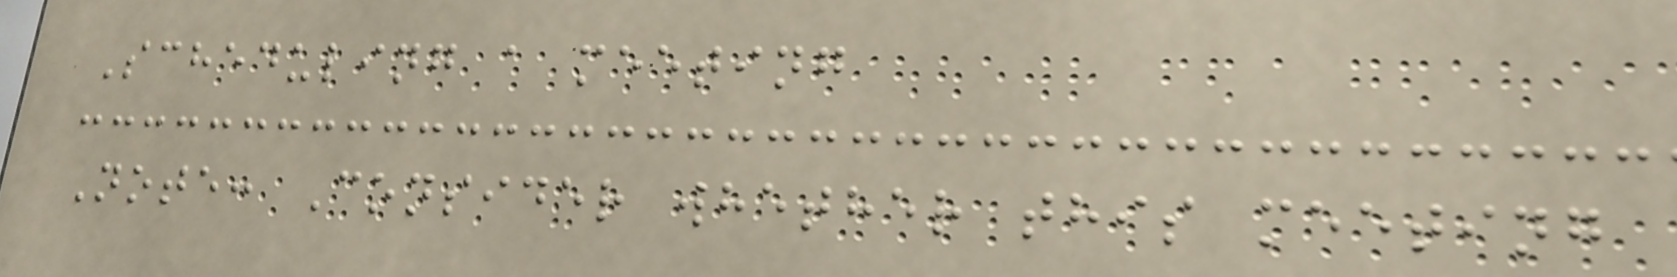Scheduling a meeting
Note: Consider whether this meeting
